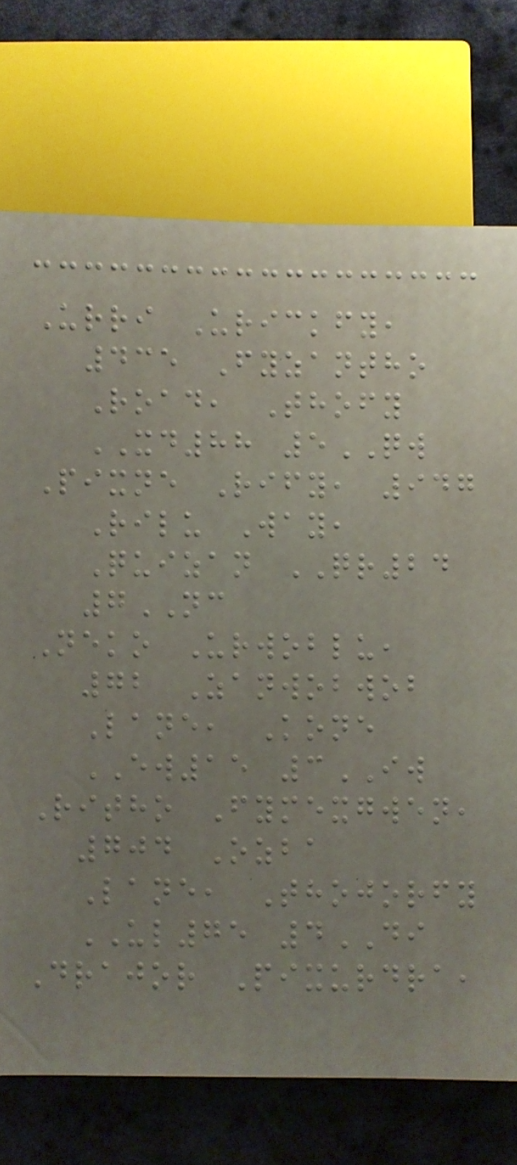Urri Urickfy,
435 Fyzantho
Road, Thofy
XD88 5QW
Pixne Rify, 947
Rilu Way,
Quizan QR24
7NC
Neko Urwoblu,
72 Zanwobwob
Lane, Kone
EW15 3IW
Ritho Fymexgwen,
704 Ozba
Lane, Thojorfy
UL75 4DI
Drajor Pixurdra,
